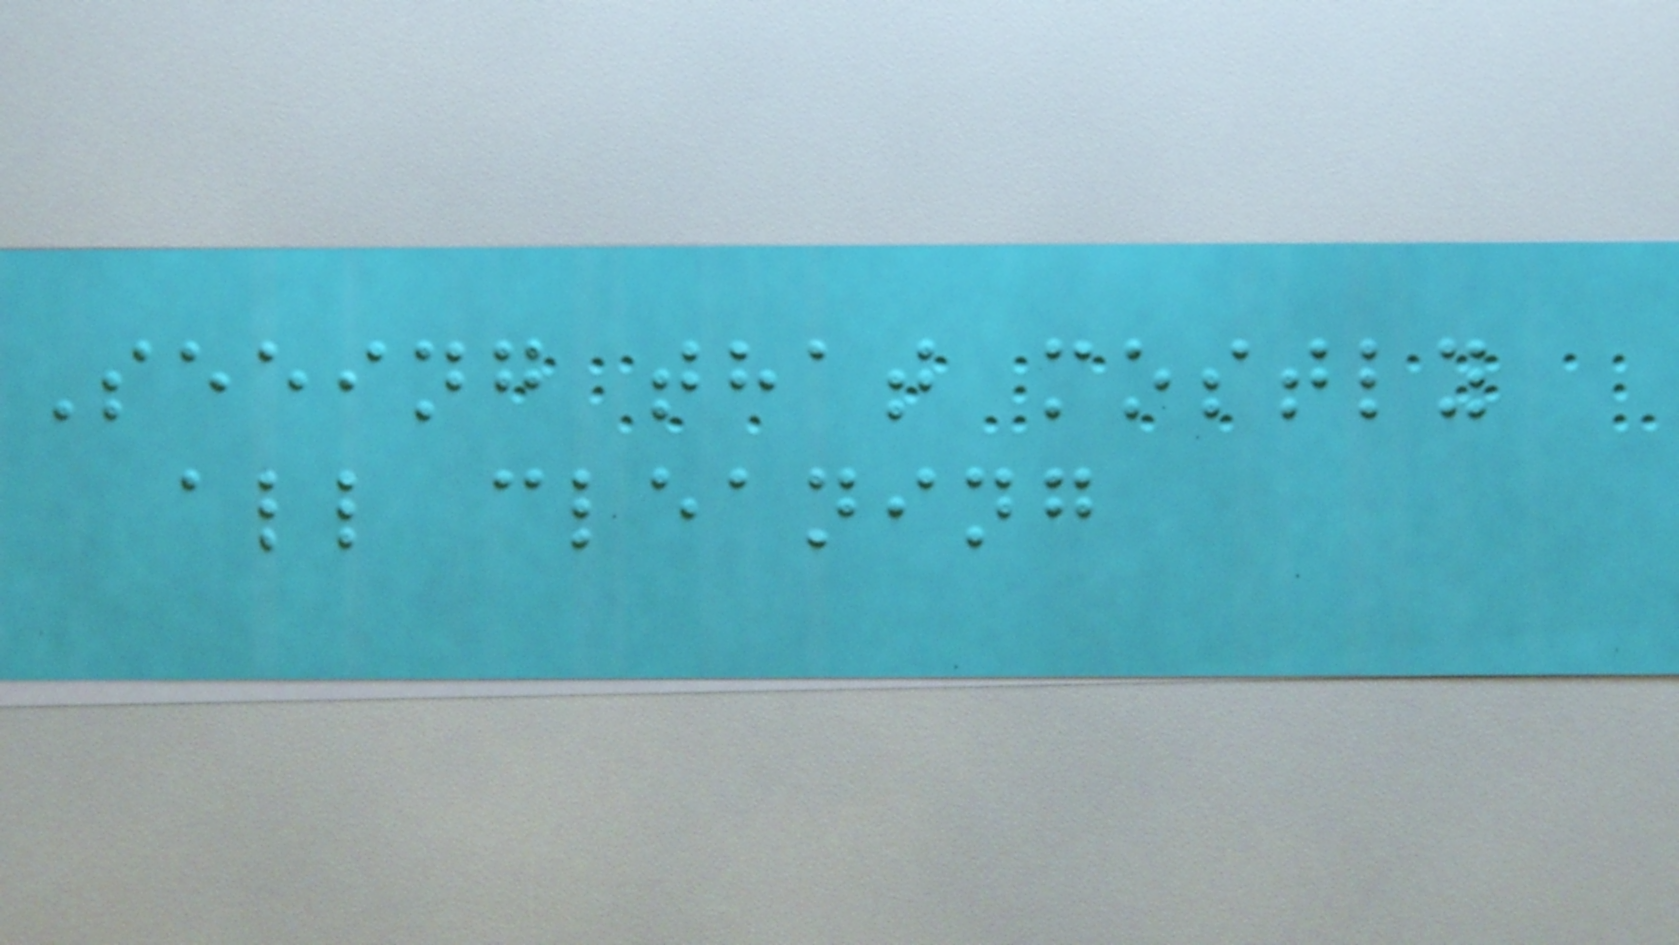Seeing that mostly
all cleaning
